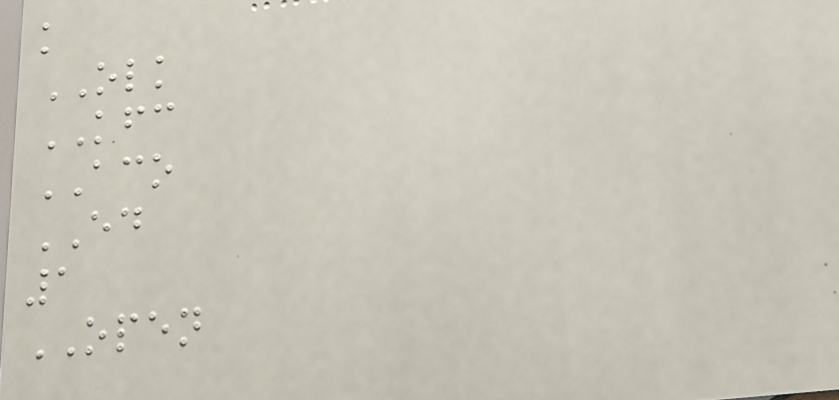k
OLK
KFC
ACO
ED
1
OPEN
